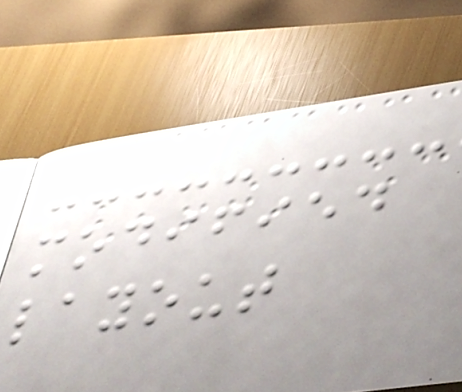modified
layout
